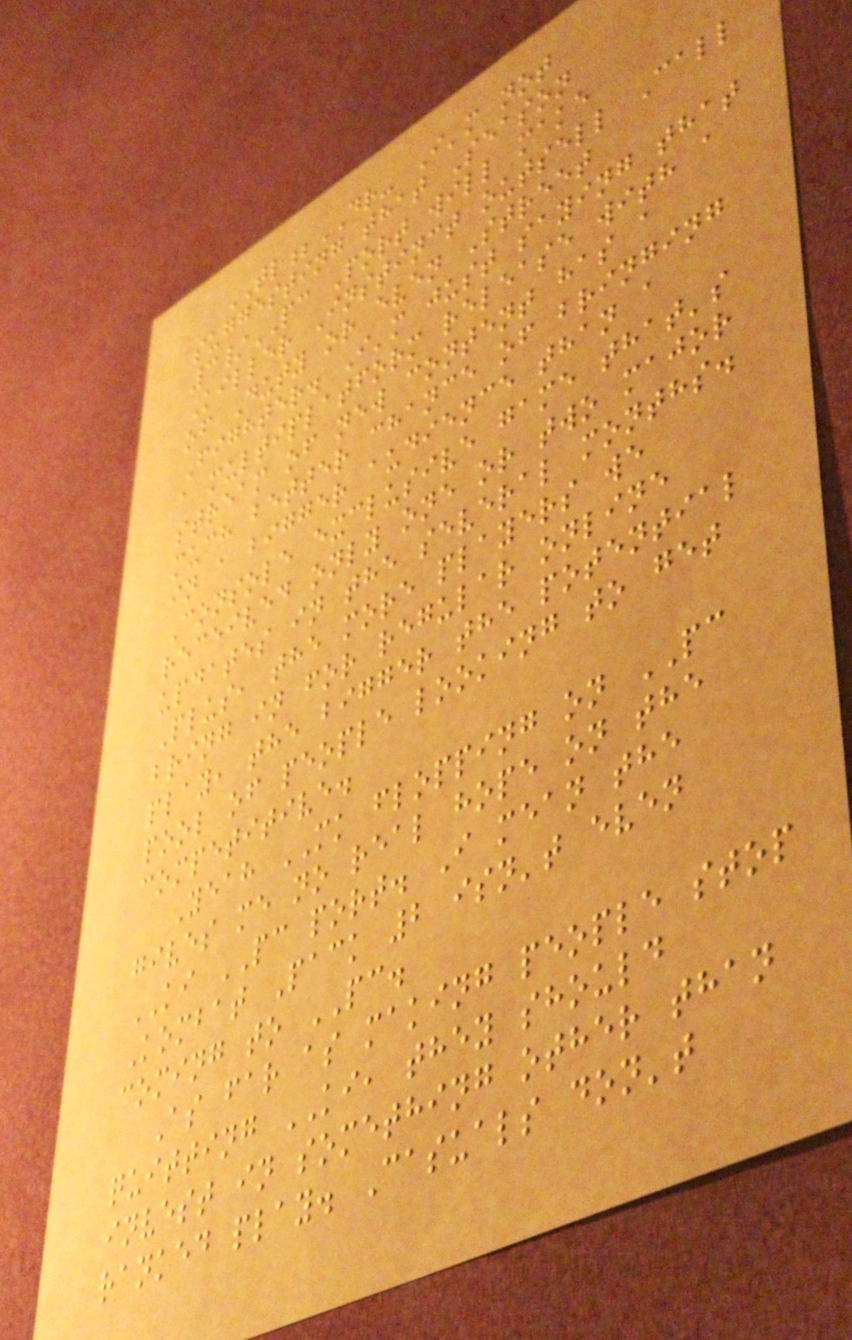TL;DR- I'm not
suggesting that Season
3/PC Port will make
Killer Instinct outsell Call
of Duty or even Street
Fighter. I'm just saying that
a multiplatform release with a
stream of new content has a
much better chance of bringing
in a bigger audience than a
Console exclusive game that's
received only one or two major
updates in the several months.
Plus, the more players we
bring in for regular online
play, the bigger the potential
pool of people looking to get
competitive.
Yeah MK flopping on PC
gives me no real hope on the
KI PC port. I mean the
Kombat Pack 2 isn't even
coming to PC.
As far as making people stop
quitting KI, they should
invest in something other than
ranked play. Casuals don't
